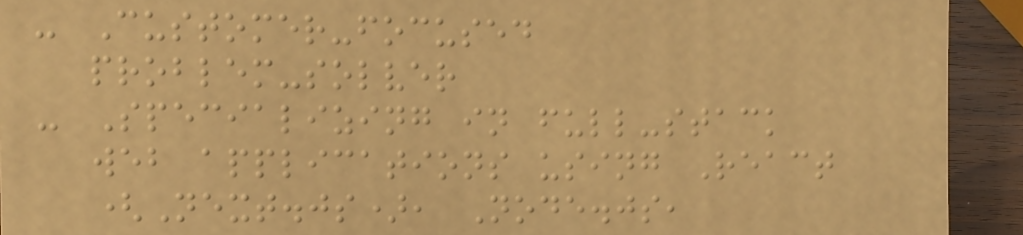- Customer-focused
problem-solver
- Specializing in full-stack
web applications using React
(Next.js), Node.js,
